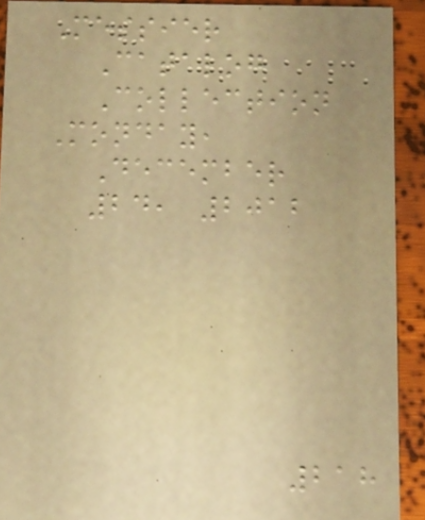Messier
Catalog
Collection
Monday,
December
24, 2012
218
